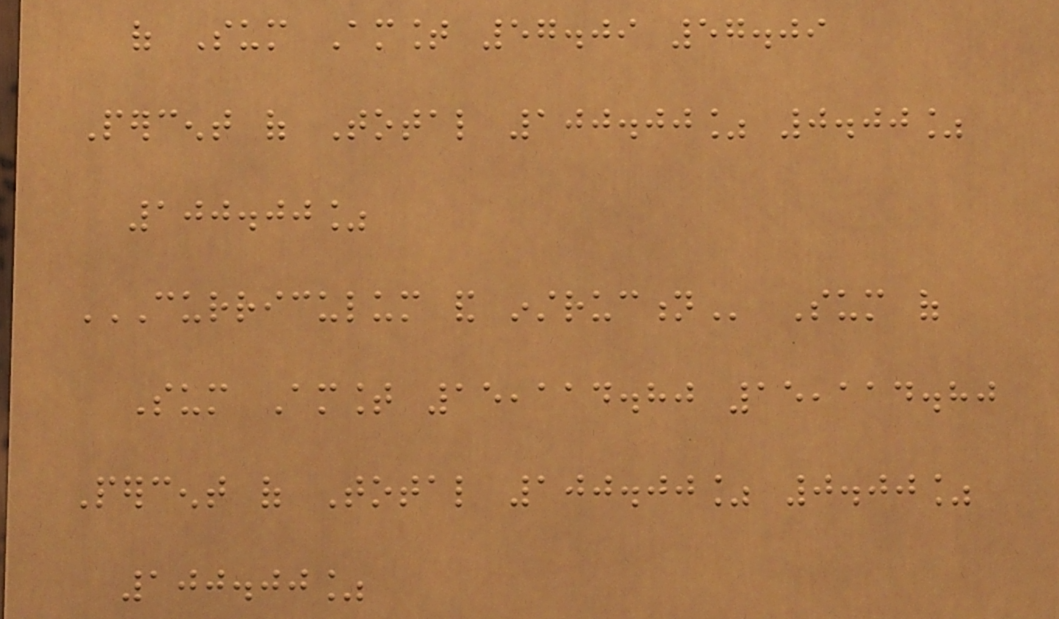of Sum Amount 57.09 57.09
Percent of Total 100.00% 0.00%
100.00%
CURRICULUM AND INSTRUCTION Sum of
Sum Amount 15,114.80 15,114.80
Percent of Total 100.00% 0.00%
100.00%
